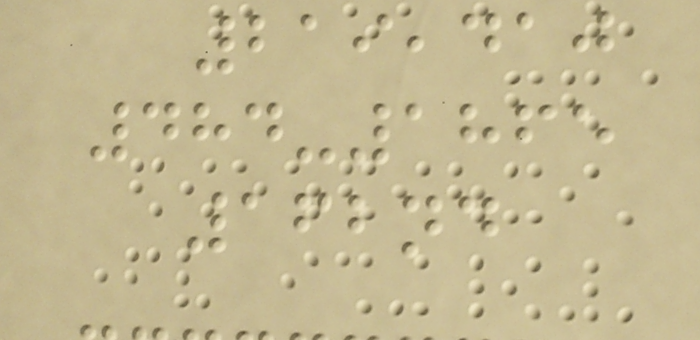219,410
484-1865
162nd
